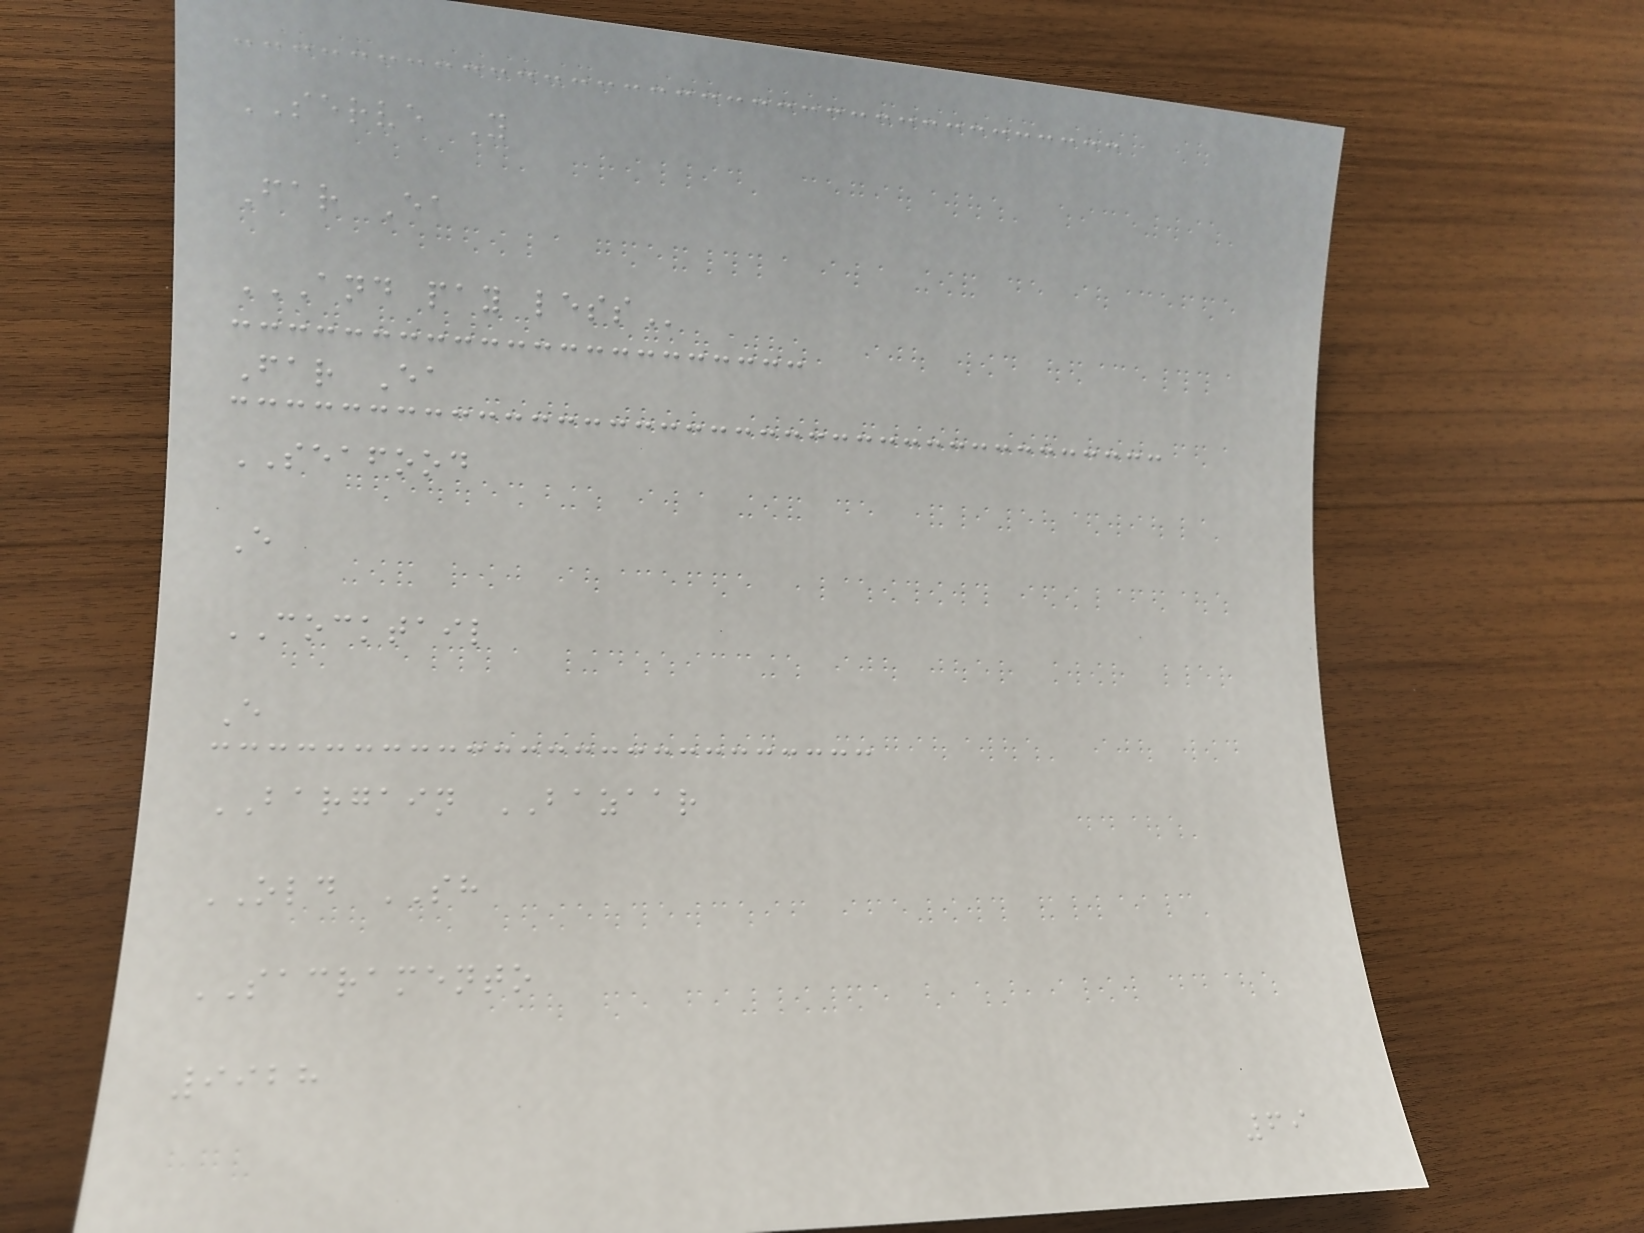SERVE Y
Far Ea
AND PAY LESS
Far Ea
SEAFOOD
E
COCKTAIL
E
BARGAIN BAZAAR
OLD SH
SACRAMENTO
9928
69
